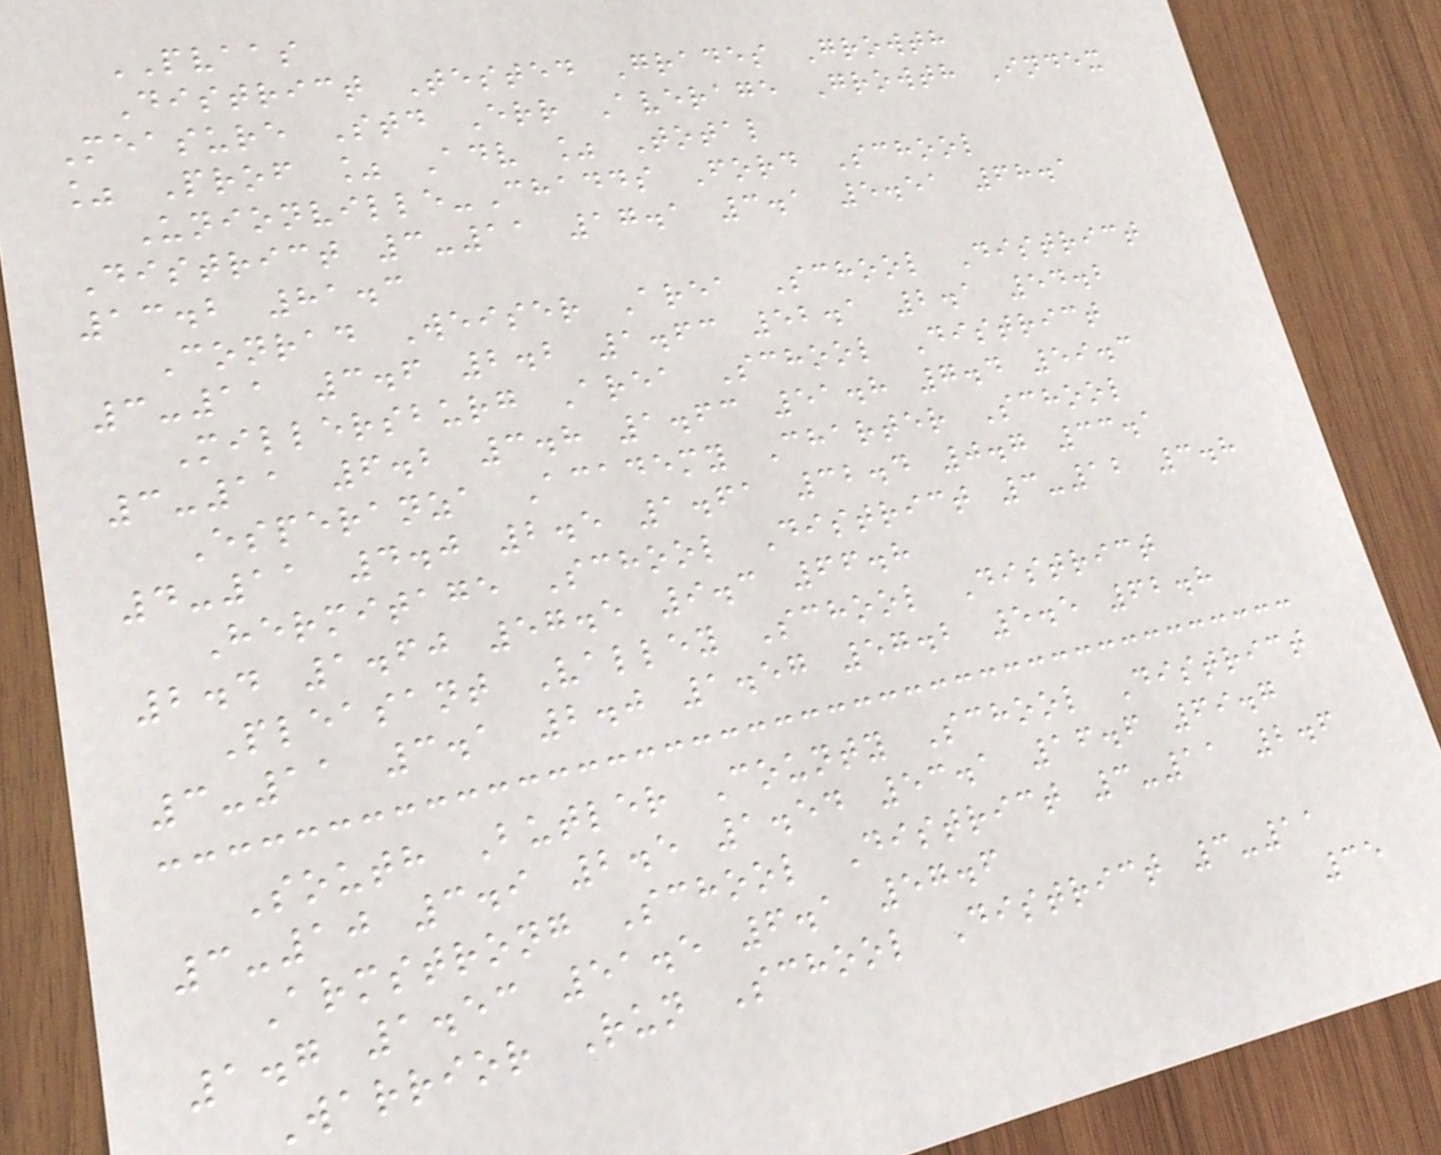PVAAS
District Tested Grades Growth
Measure Std Err Average Growth Index
% Prof % Adv % Total
Unionville-Chadds Ford School
District 3-11 17.1 3.1 5.51 68.1
13.2 81.3
Conrad Weiser Area School District
3-11 3.6 2.2 1.63 52.1 2.1 54.2
Millersburg Area School District
3-11 6.2 3.8 1.63 51.8 7.4 59.3
Esperanza Academy Charter School
4-11 4.0 2.5 1.61 32.4 0.7 33.1
Hermitage School District 3-12 3.8
2.4 1.60 57.5 9.3 66.8
Pleasant Valley School District
3-11 3.1 2.0 1.57 57.2 5.5 62.8
South Butler County School District
3-10 3.9 2.5 1.54 53.1 16.6 69.7
Armstrong School District 3-11 2.6
1.7 1.53 51.5 6.1 57.6
Warrior Run School District 3-11
35
